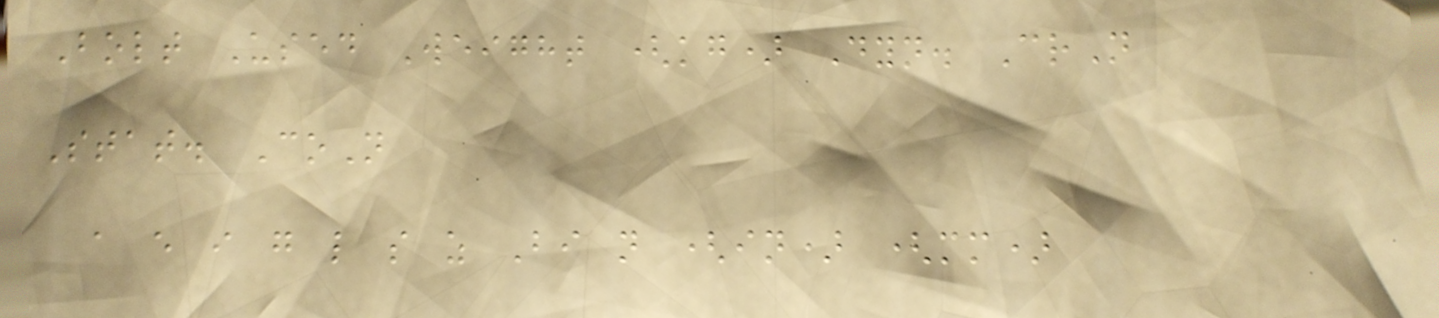Bolt Used Weight (kg) Dyn. CrN
Stat. CoN
a e i g l s z Bi n (in) (mm)
